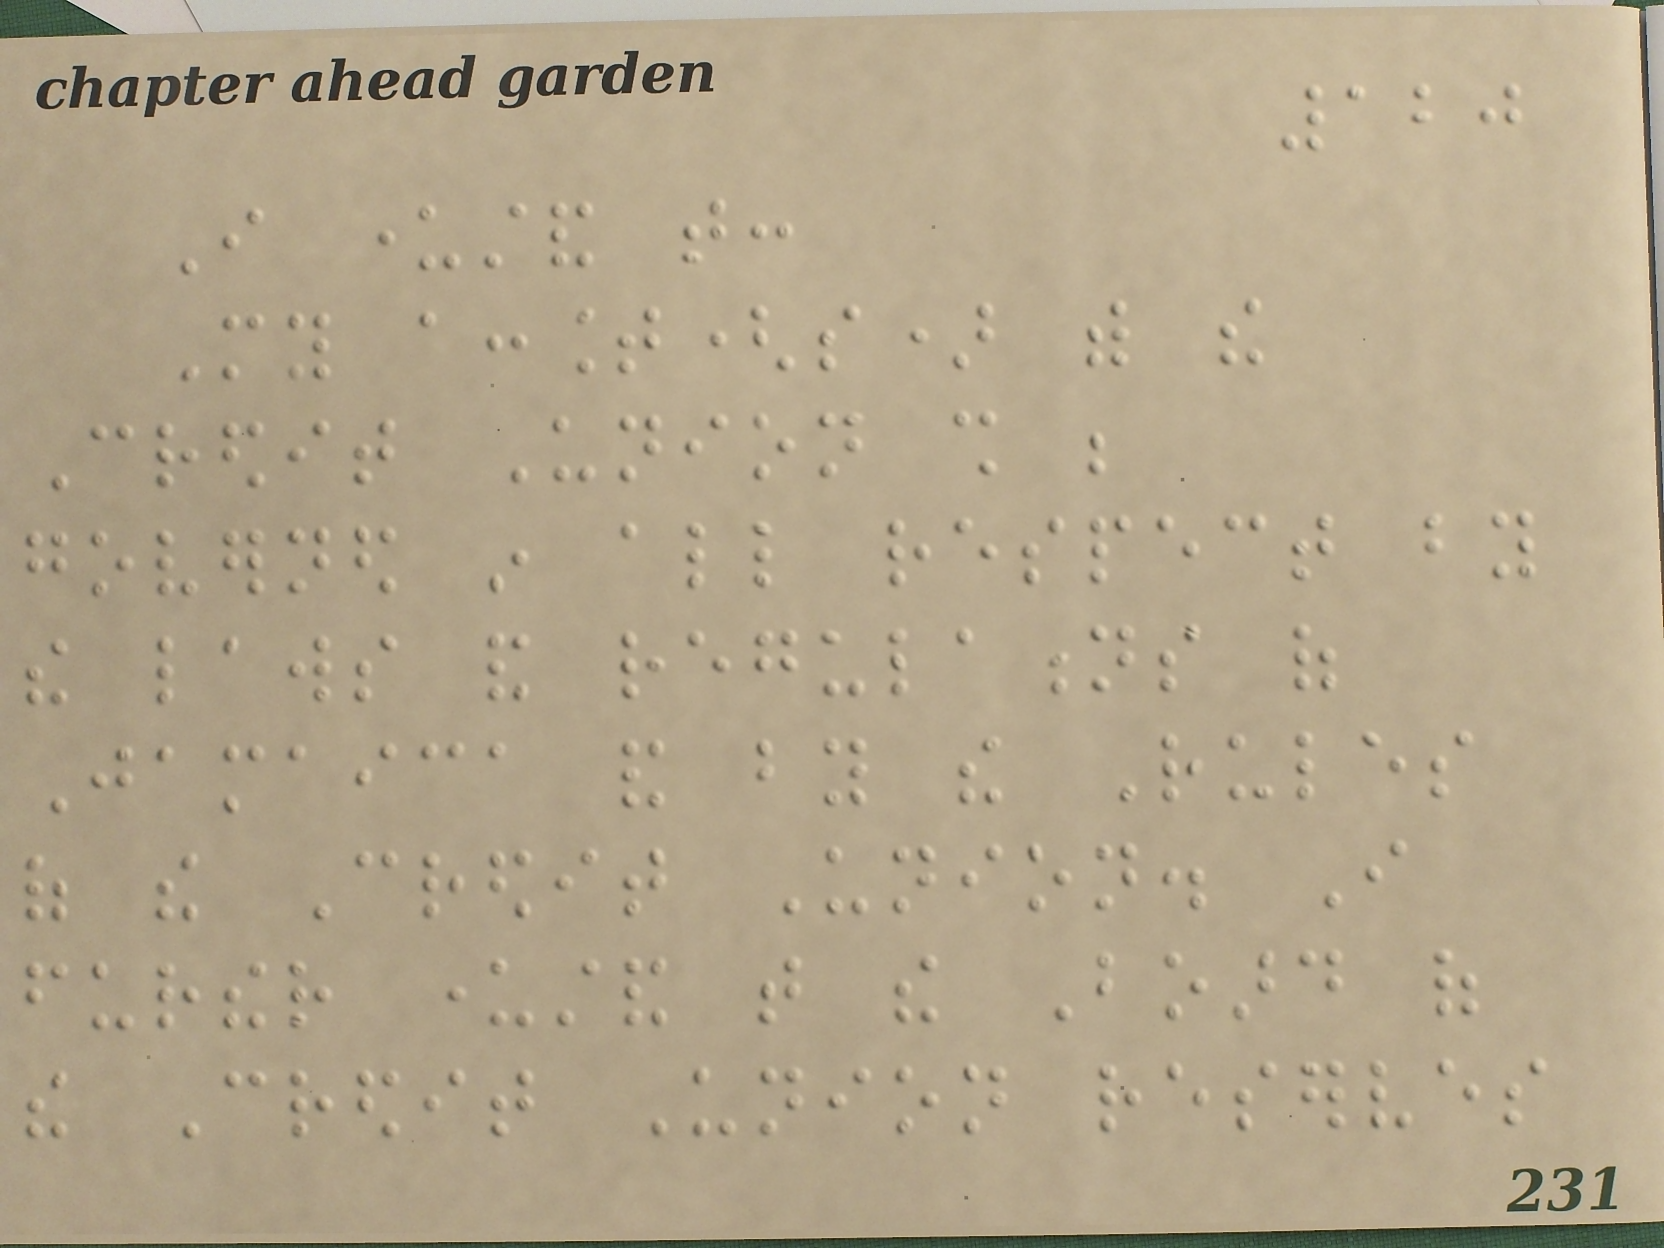120
I understand that:
My account(s) with the
Credit Union shall be
governed in all respect by
the laws and regulations of
Jamaica and by the Rules
of the Credit Union. I
further understand that the Board of
the Credit Union reserves
